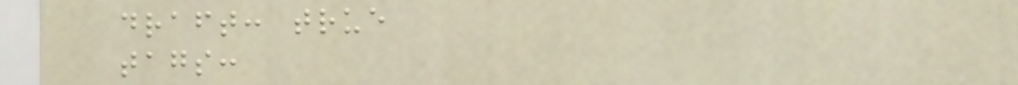draft: true
tags:
